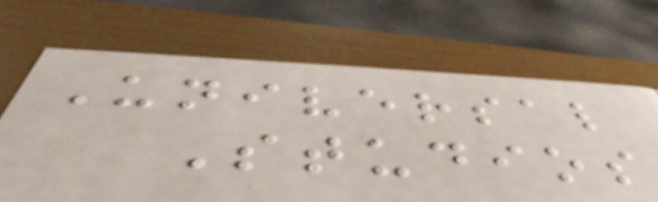Universal
Studios
